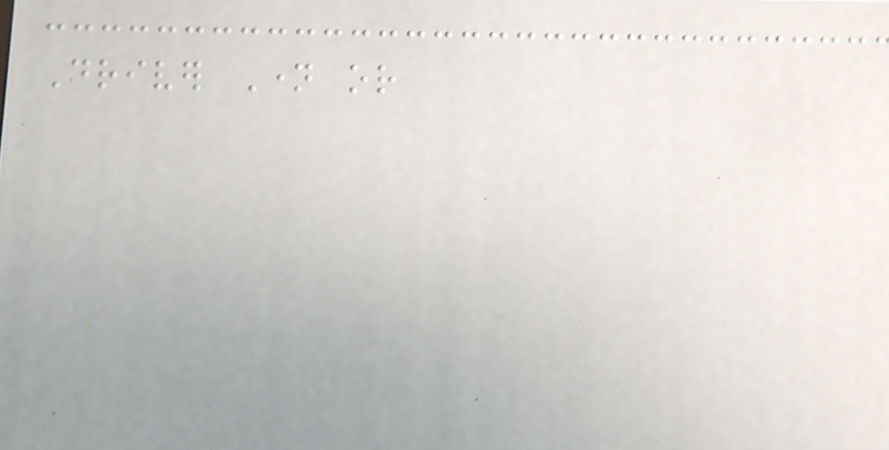Driver Name or
